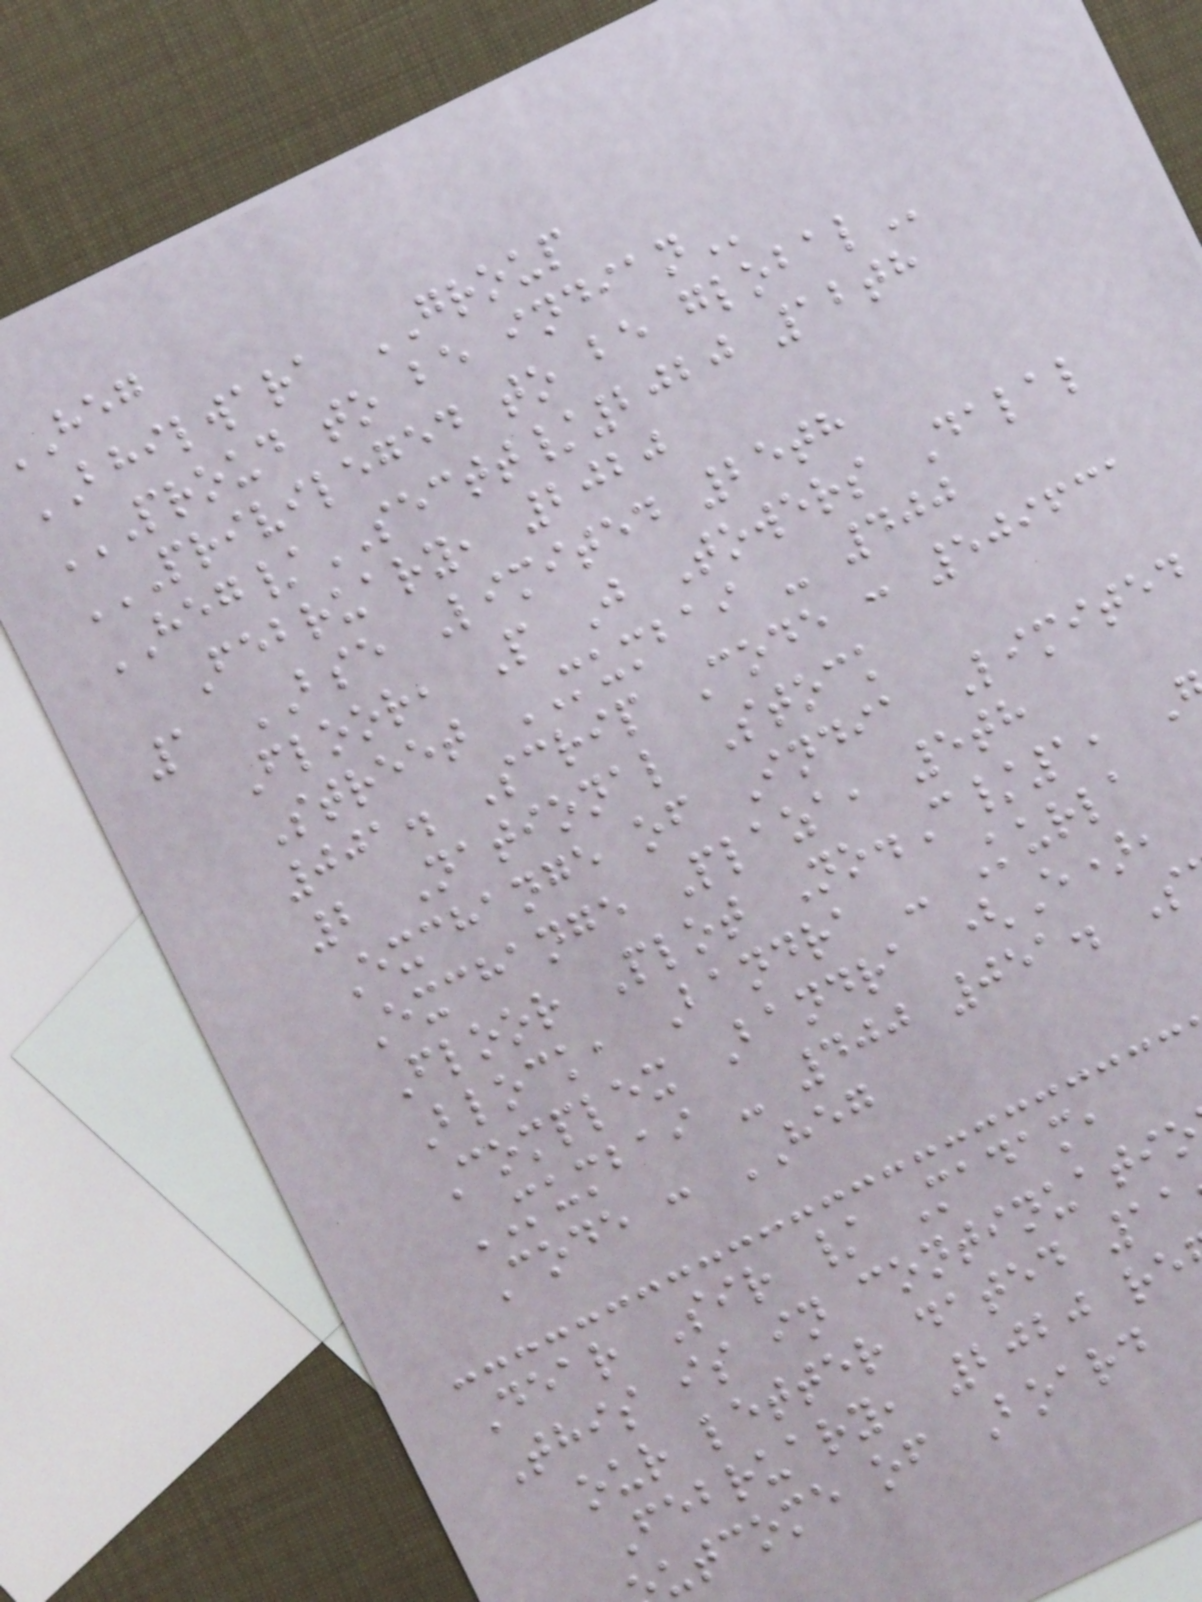BHILWARA GROUP
PROUD TO BE INDIAN
PRIVILEGED TO BE GLOBAL
HEG/SECTT/2020 12th
February, 2020
1 BSE Limited 25th
Floor, P J Towers Dalal
Street MUMBAI - 400
001. Scrip Code : 509631
2 National Stock
Exchange of India Limited
Exchange Plaza, 5th
Floor Plot No.C/1,
Block, Bandra - Kurla
Complex Bandra (E),
MUMBAI - 400 051. S
Code : HEG
Dear Sir / Madam,
This is in continuatio
our letter dated 11
February, 2020 re
utcome of Board
